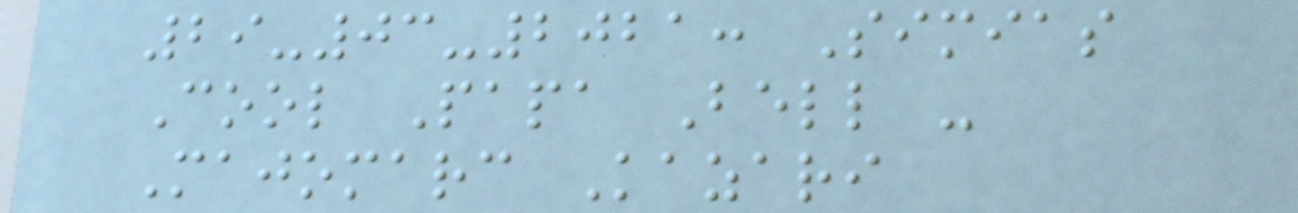29-03-2021: Simias
Cool Papa Bell -
Majomarc Kazari
